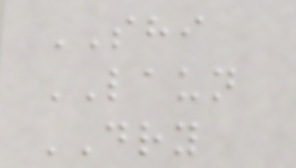SHI
LAUN
DRY
